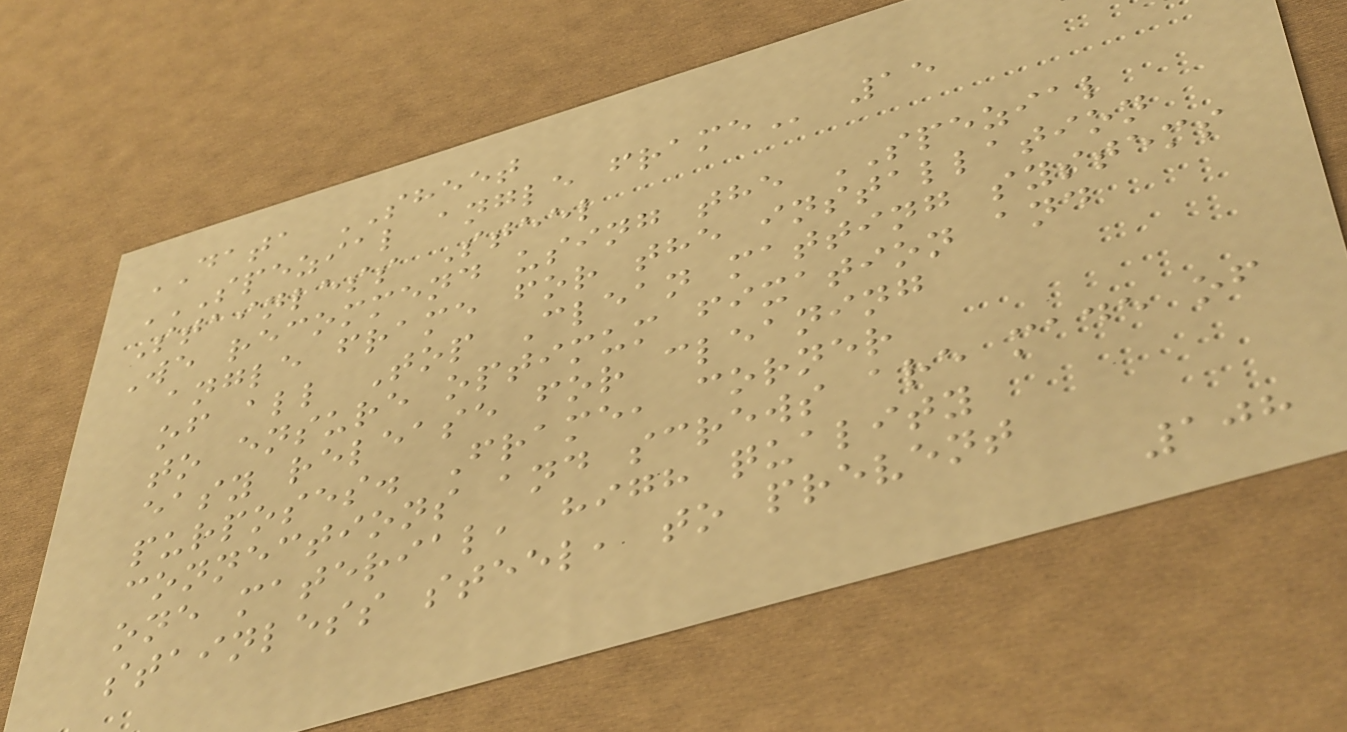DATA SHEET
SPEZIAL ANGLE FRAME 15
Stainless Steel
We recommend using the SPEZIAL
angle frame for the installation
of all Top Clean matting systems
to ensure optimum fixation and
easy release for cleaning
purposes. Frame, corner
connections and screws are made of
one material, high quality
stainless steel, to prevent
108
